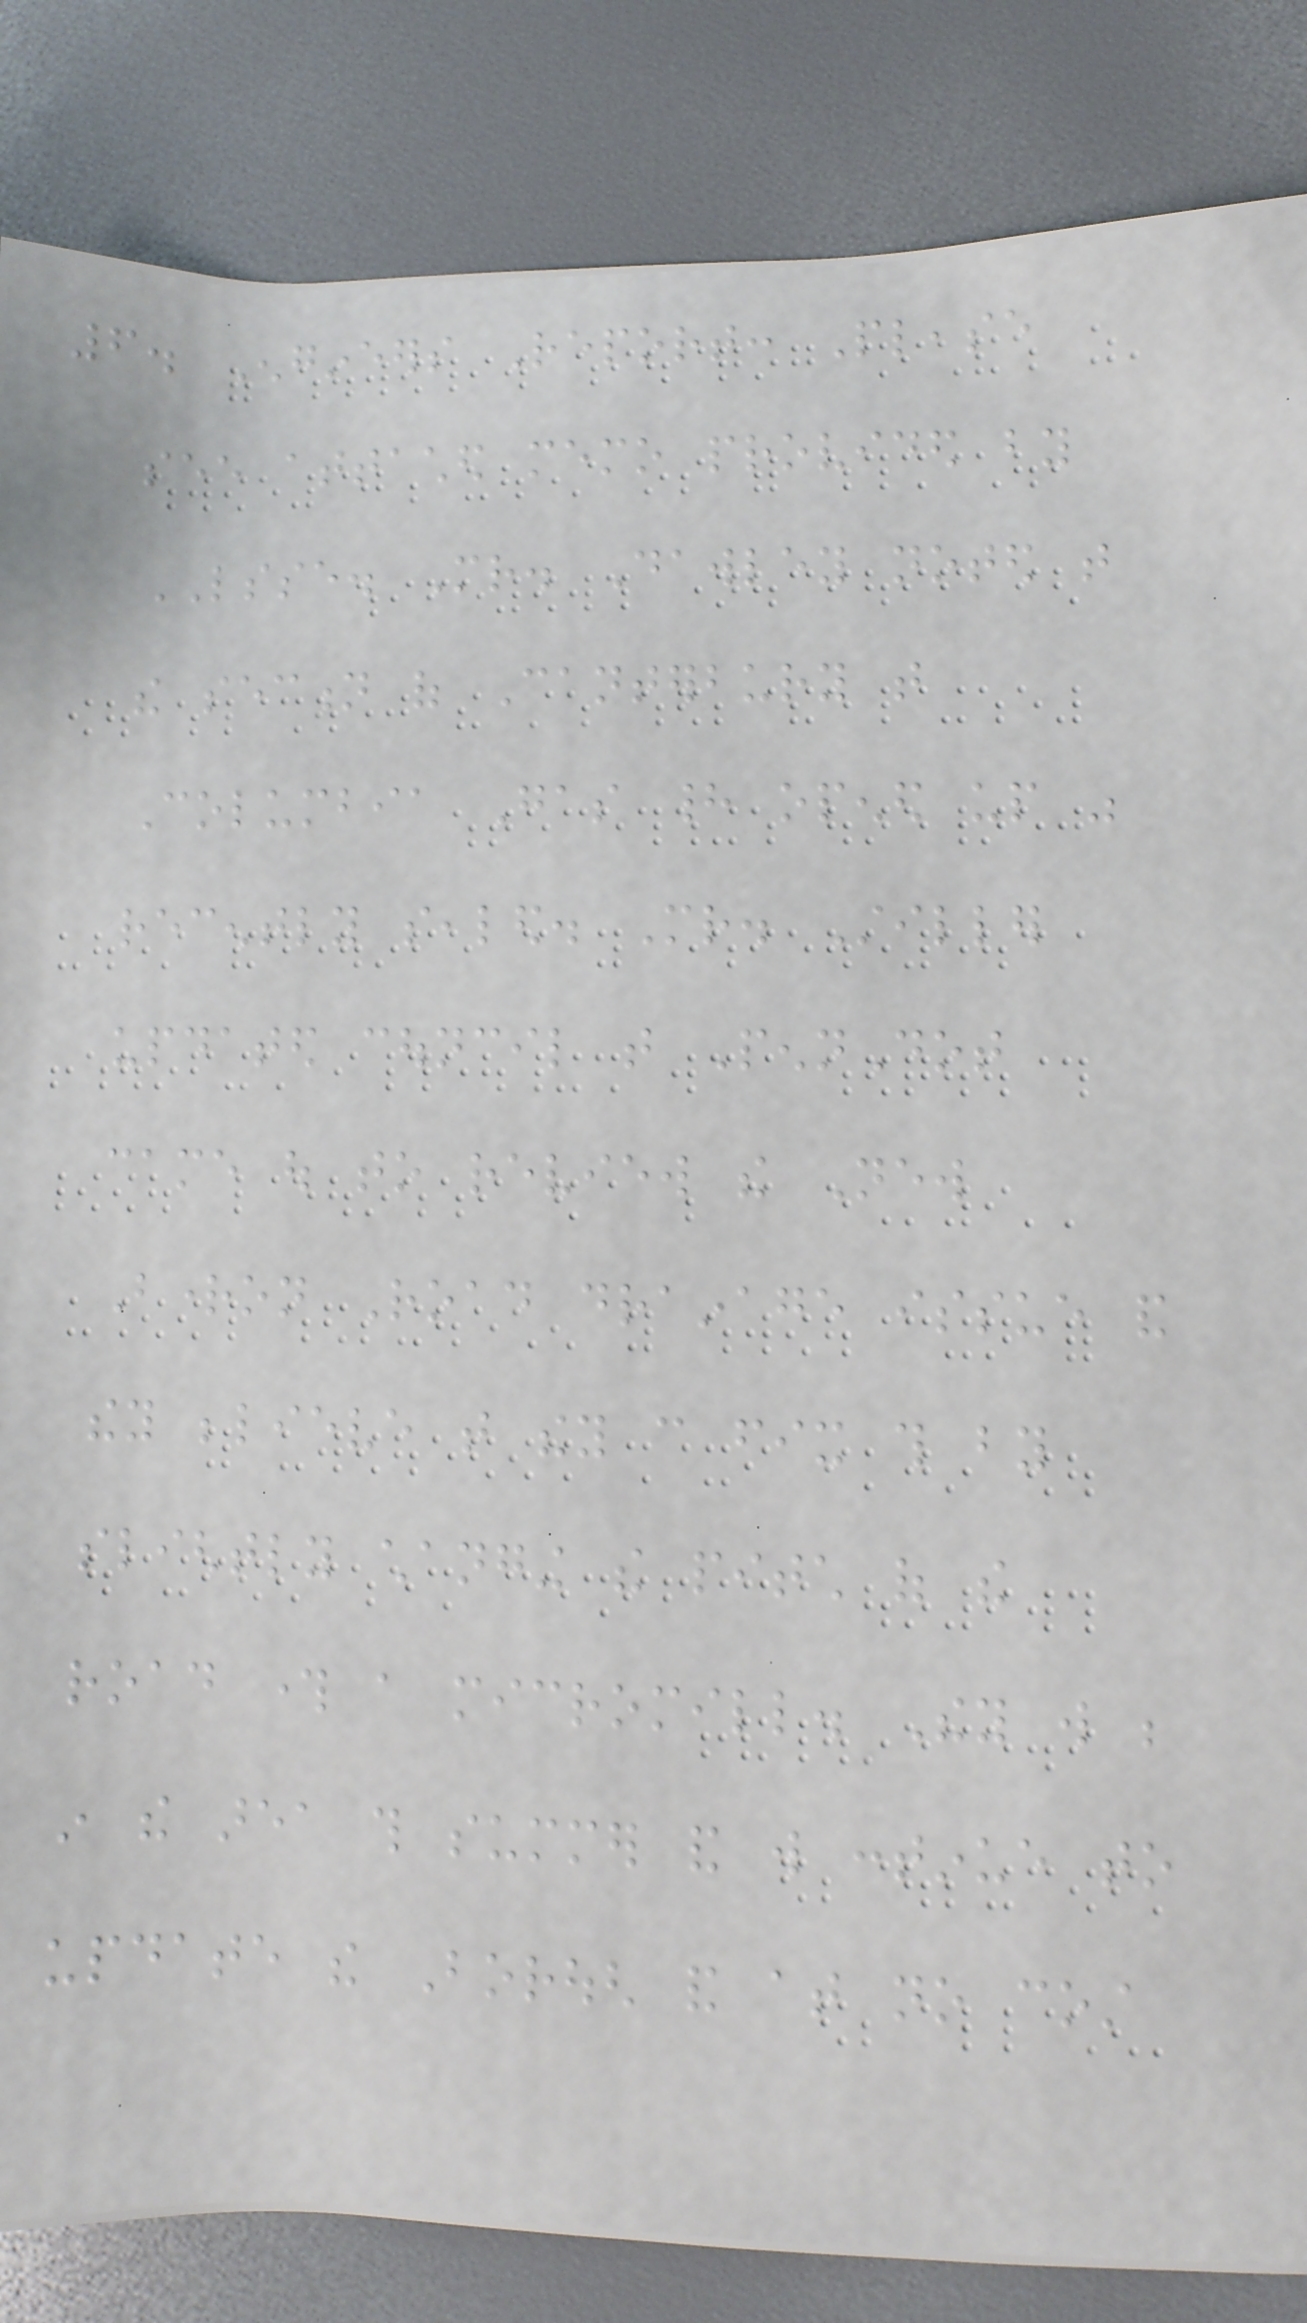6. Engineers Report: Please
see attached memo provided by
LSSE. Mr. Dawley noted that
the section of Canterbury that
Columbia Gas had opened up was
recently sealed. Mr. Stiller
updated council that PennDot
came out to review the New
Brighton Road drainage issue and
they believe that they can fix this by
slightly changing the pitch of the
road through a micromill. They will be
in the area this summer and will continue to
update the Borough and at no cost
